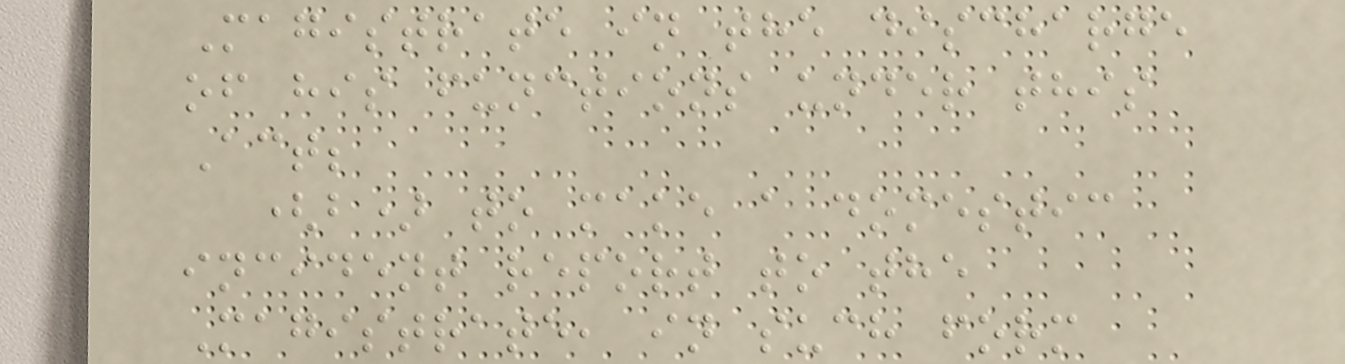Magistrate in the discharge
of his functions under this
Act;
(b) to make a domestic
incident report to the
Magistrate, in such form
